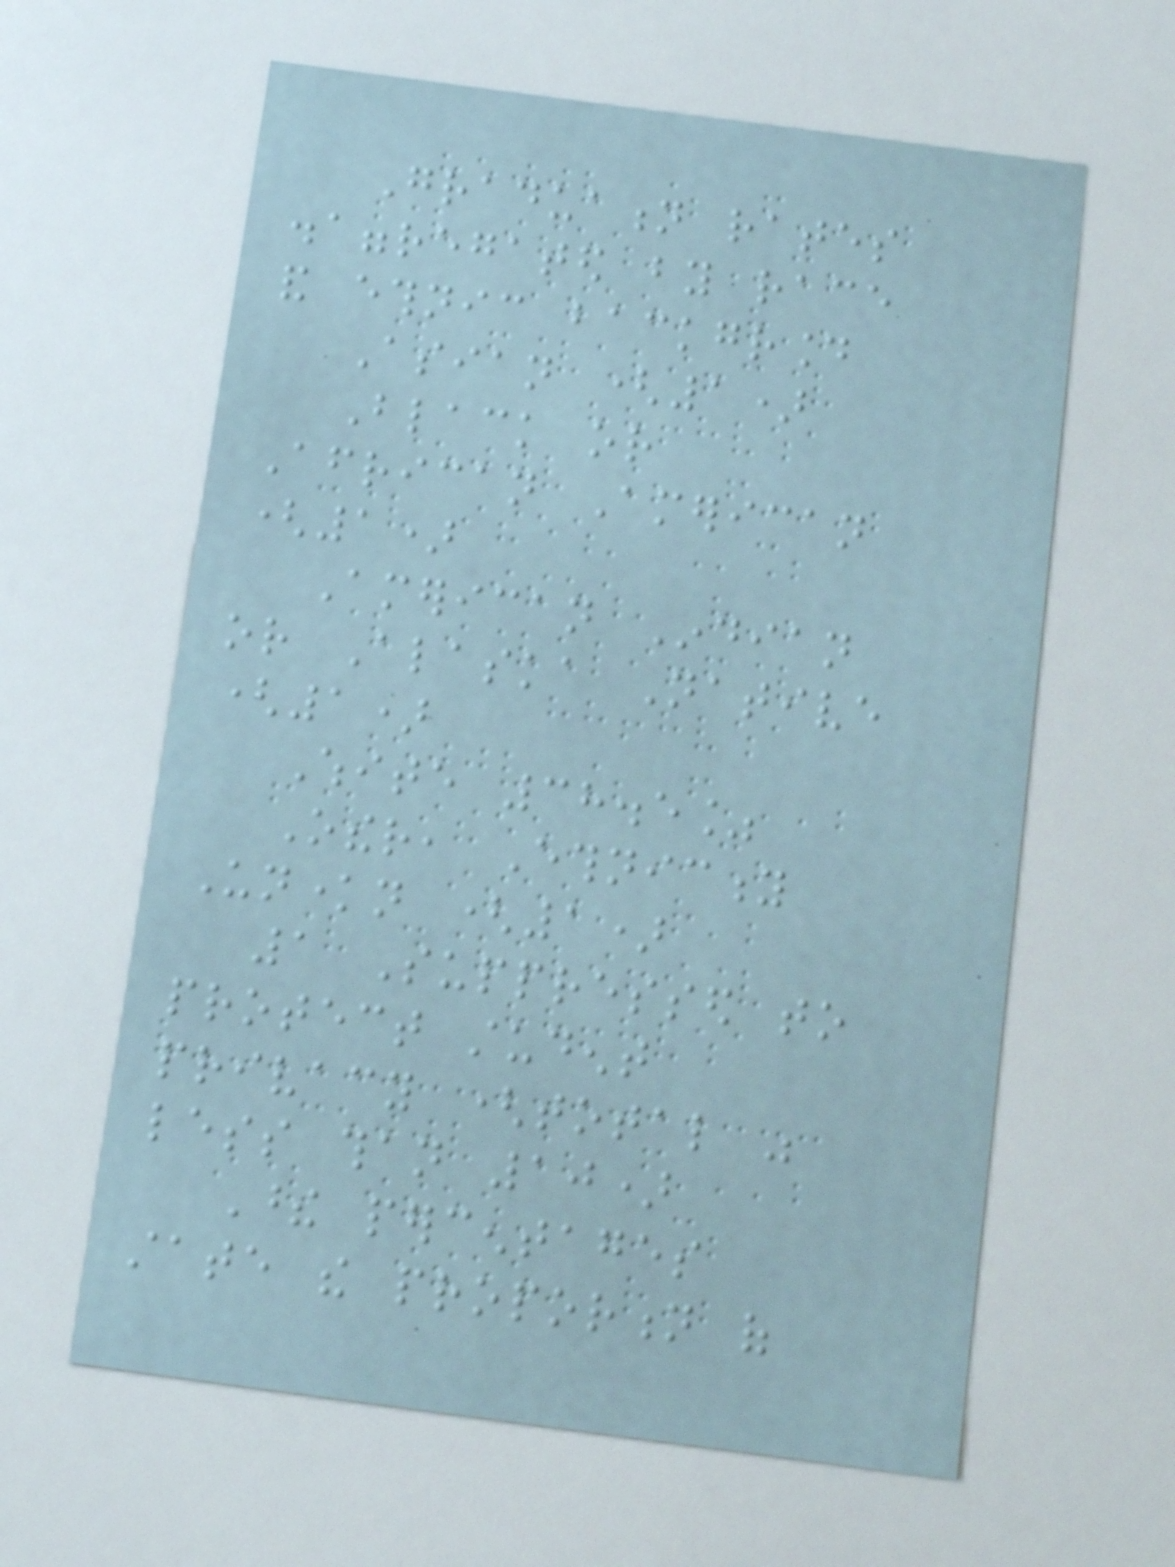Graduation rates
disaggregated by race
and ethnic background
Asian (1)
Black or
African American
(1)
American Indian
or Alaska Native
(1)
White 38.5%
Other, Ethnicity
Unknown (1)
1 Suppressed to
protect student
privacy (total was
less than 10)
These percentages
state the proportion of
